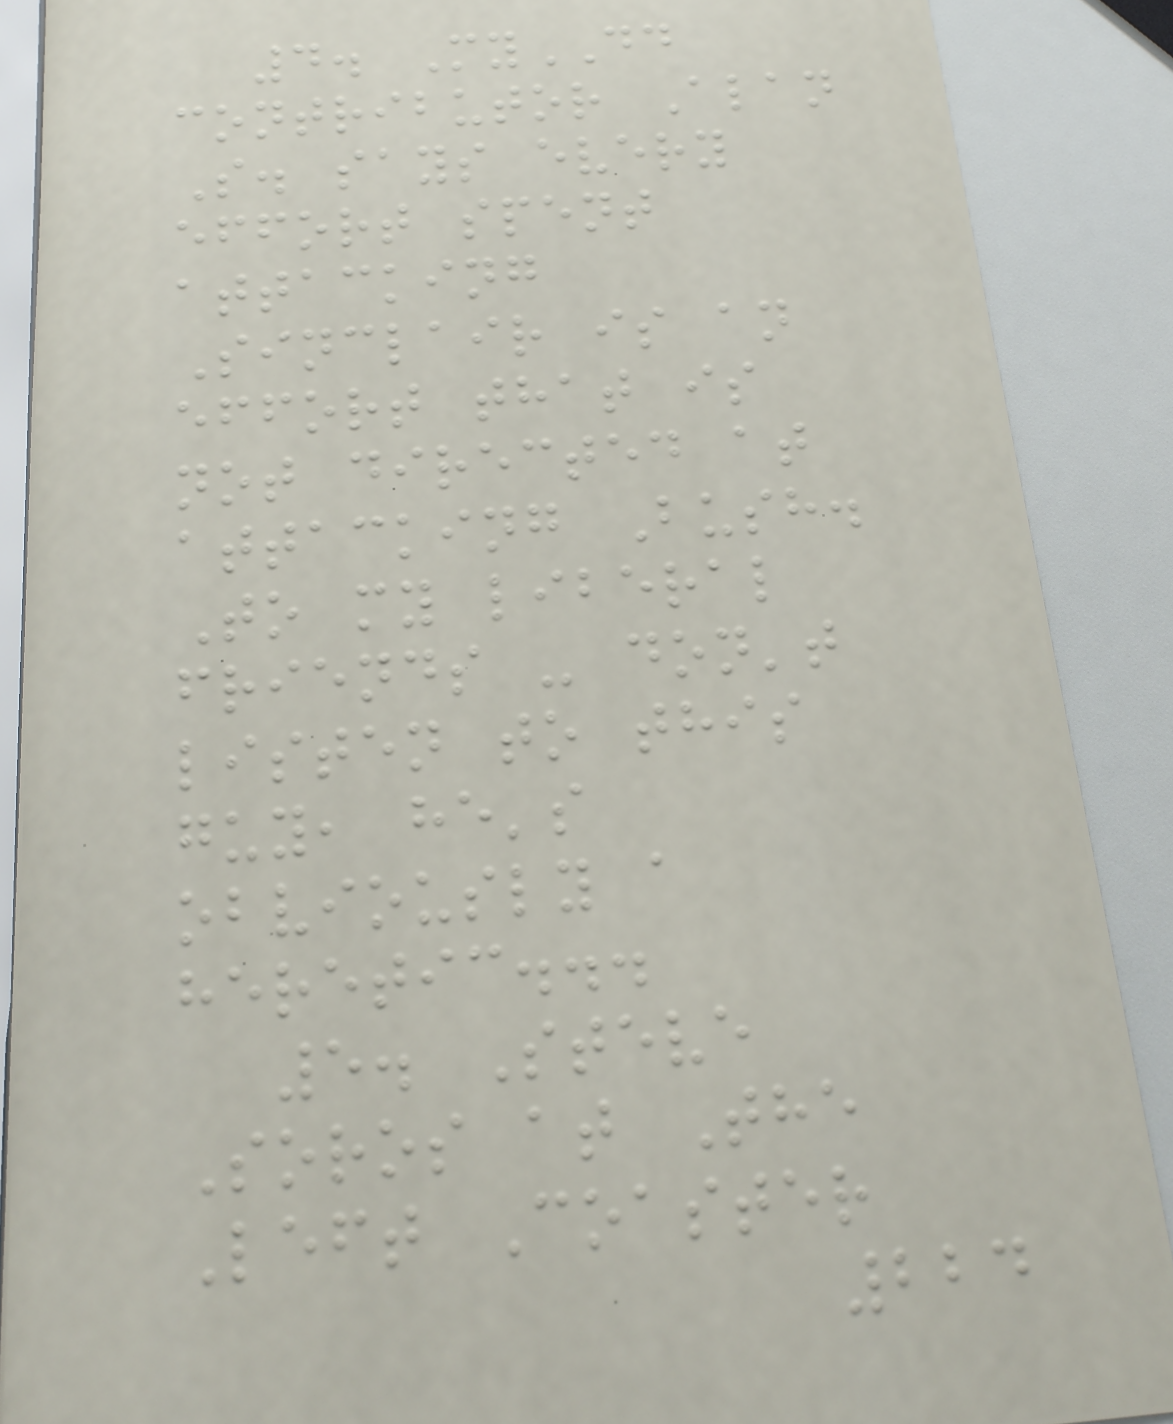4. MyDD
contributor Alan
S. says every
effort spent
attacking
Sinclair is an
effort that is
not directed at
attacking Bush.
To my liberal
friends - don't
listen to this
guy, he's
obviously a
heretic...
5. Steve
Soros at The
Left Coaster
224
